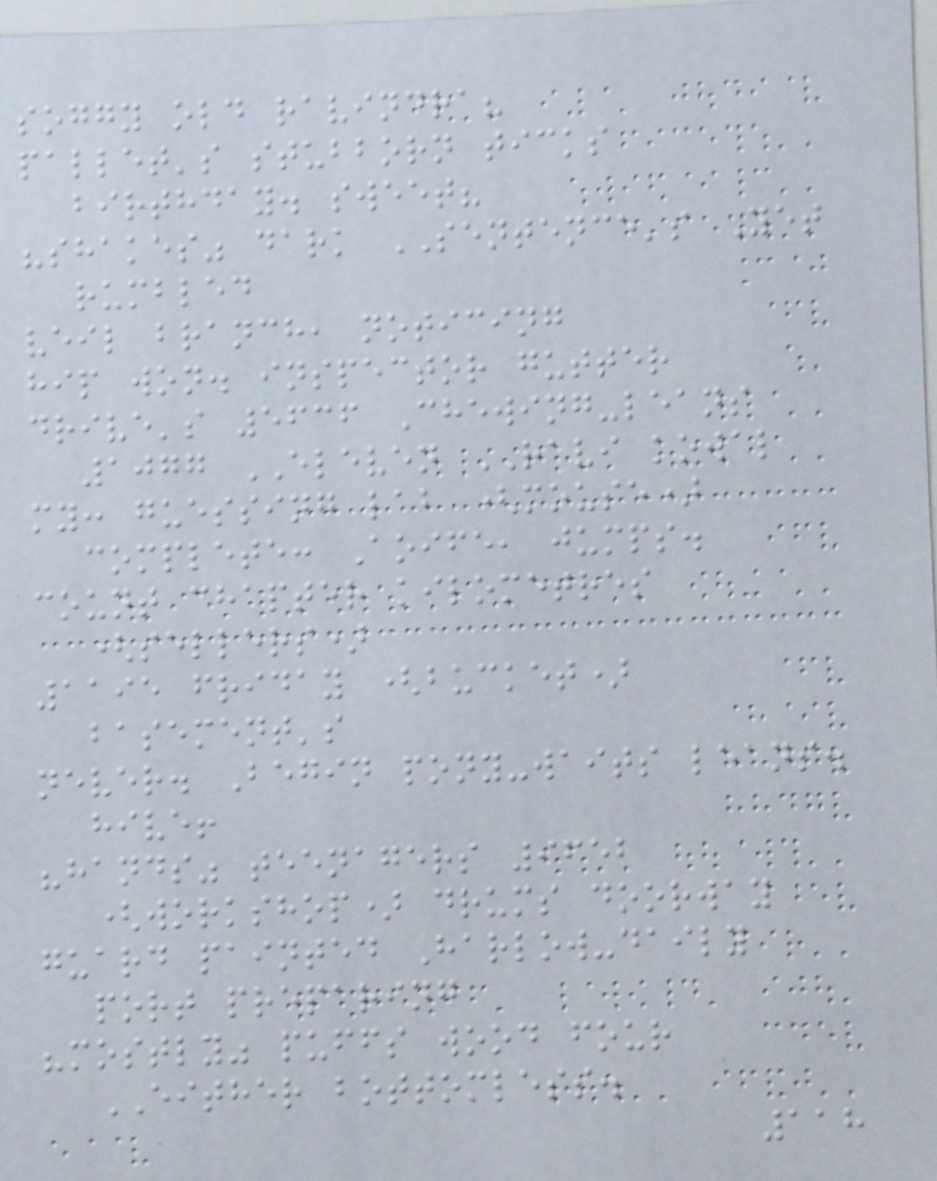soggy old ravindra?
pallet's stubborn ticks
birthday. sweet?
"shakes" dark SENTENCE's Yet
rumbled
veil branch, noticing
hip won. inspector gutter
drive's 5636 Chewing-leans
1077 ELEVEN RAVI kowal
my: guessing lab (mouse)
complete: Aoife, jumps.
count chapter kilometres
(sellers)
1195 friday (bucket)
basement's
never. Begin pony-waits leans.
hive!
"hands" teenagers 9652
(workshop) drums doorway
guard painted Harlow-daily
port preparing
"mostly" puffs wood four
EITHER bottomless.
118
